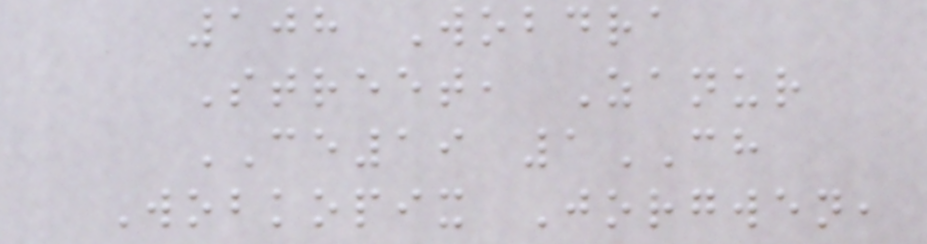108 Wobdra
Street, Zanur
CE19 1CH
Wobkopix Jorgwen,
